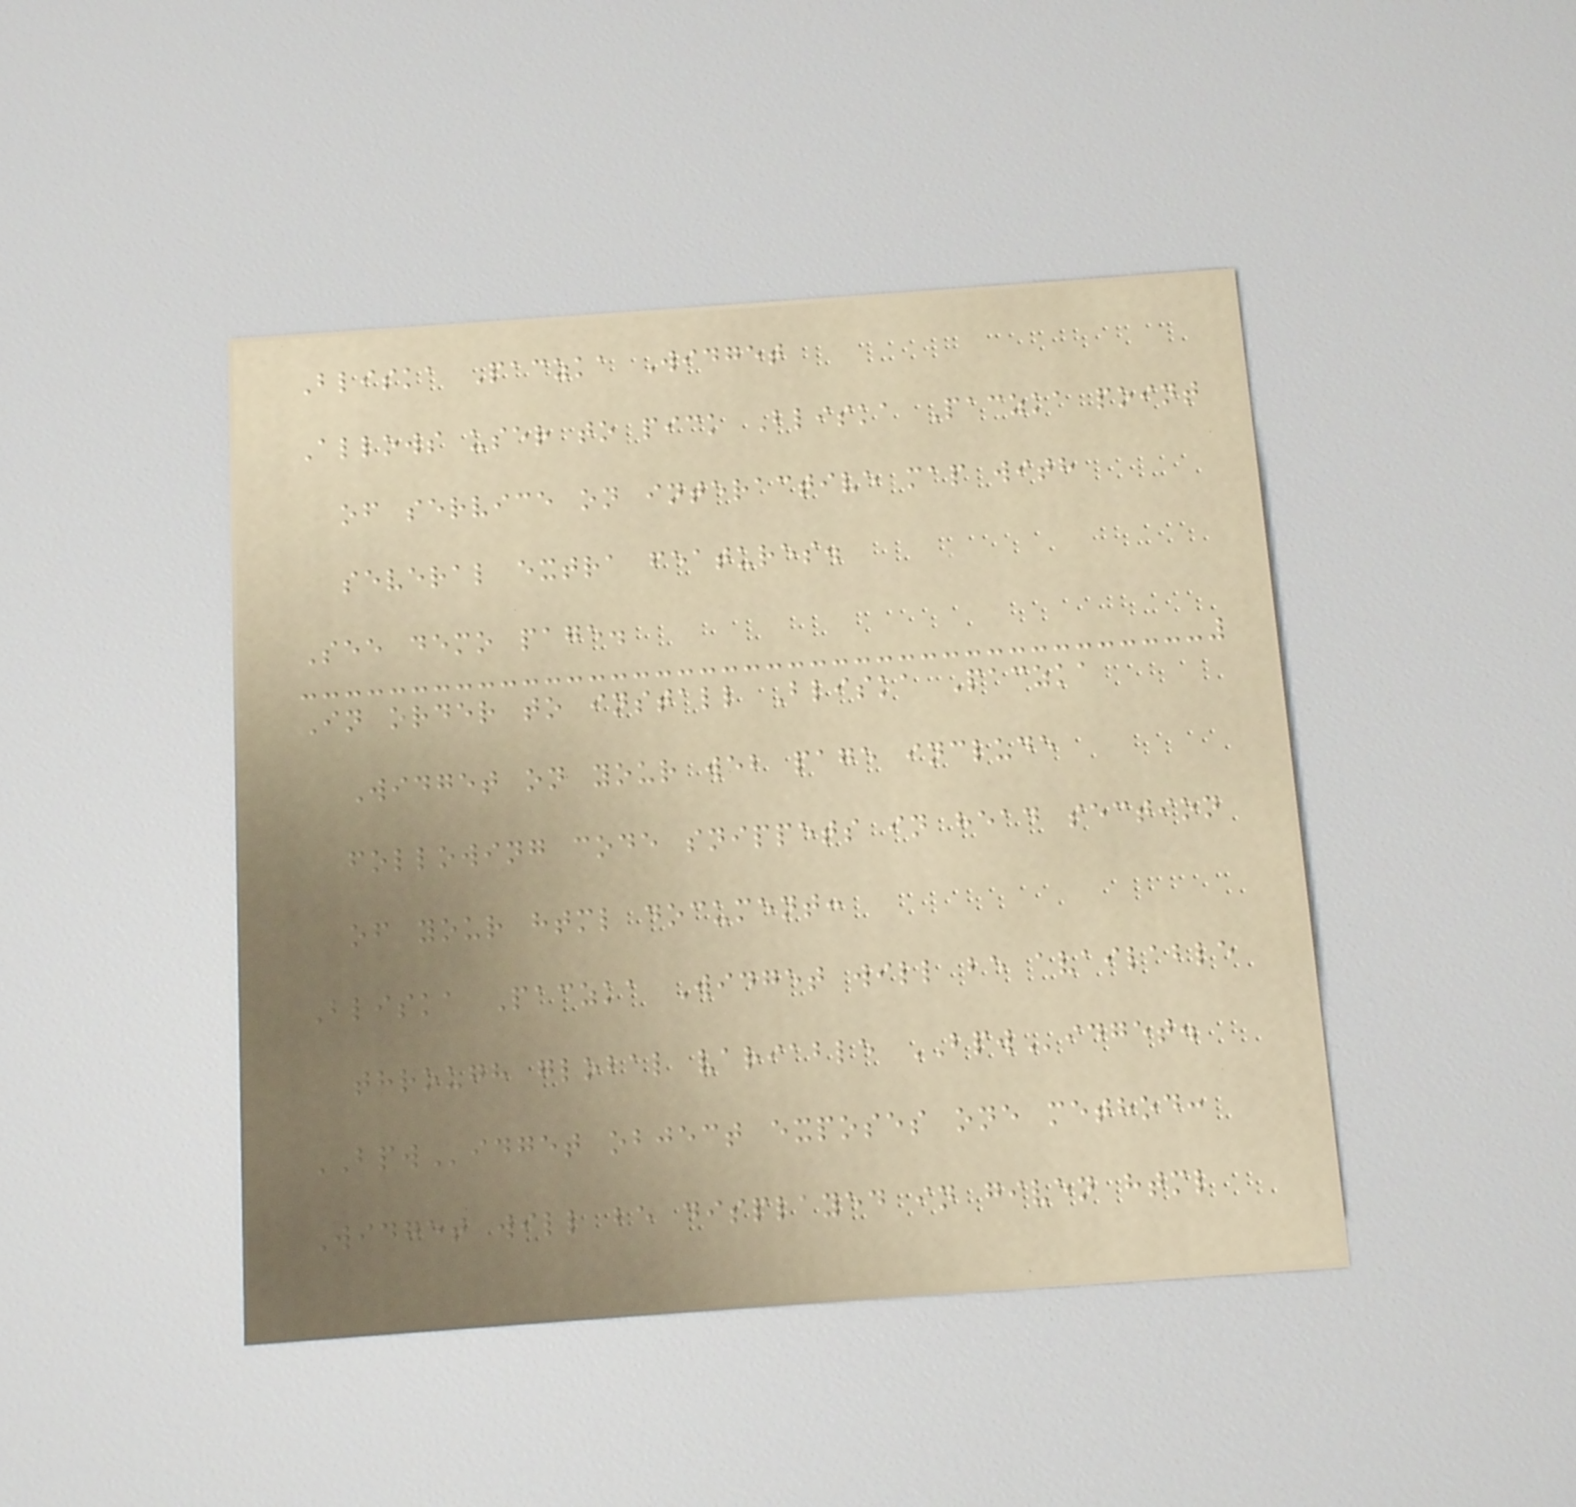Bliska Paczka Widget
Allows user to pick Bliska Paczka point
of service on interactive map with
several extra features.
See demo page.
In order to install Bliska Paczka
Widget on your web page include
following code snippets in head section
of your html document:
Bliska Paczka Widget will be available
through global variable BPWidget.
BPWidget object exposes one method:
Widget will be displayed in given html
